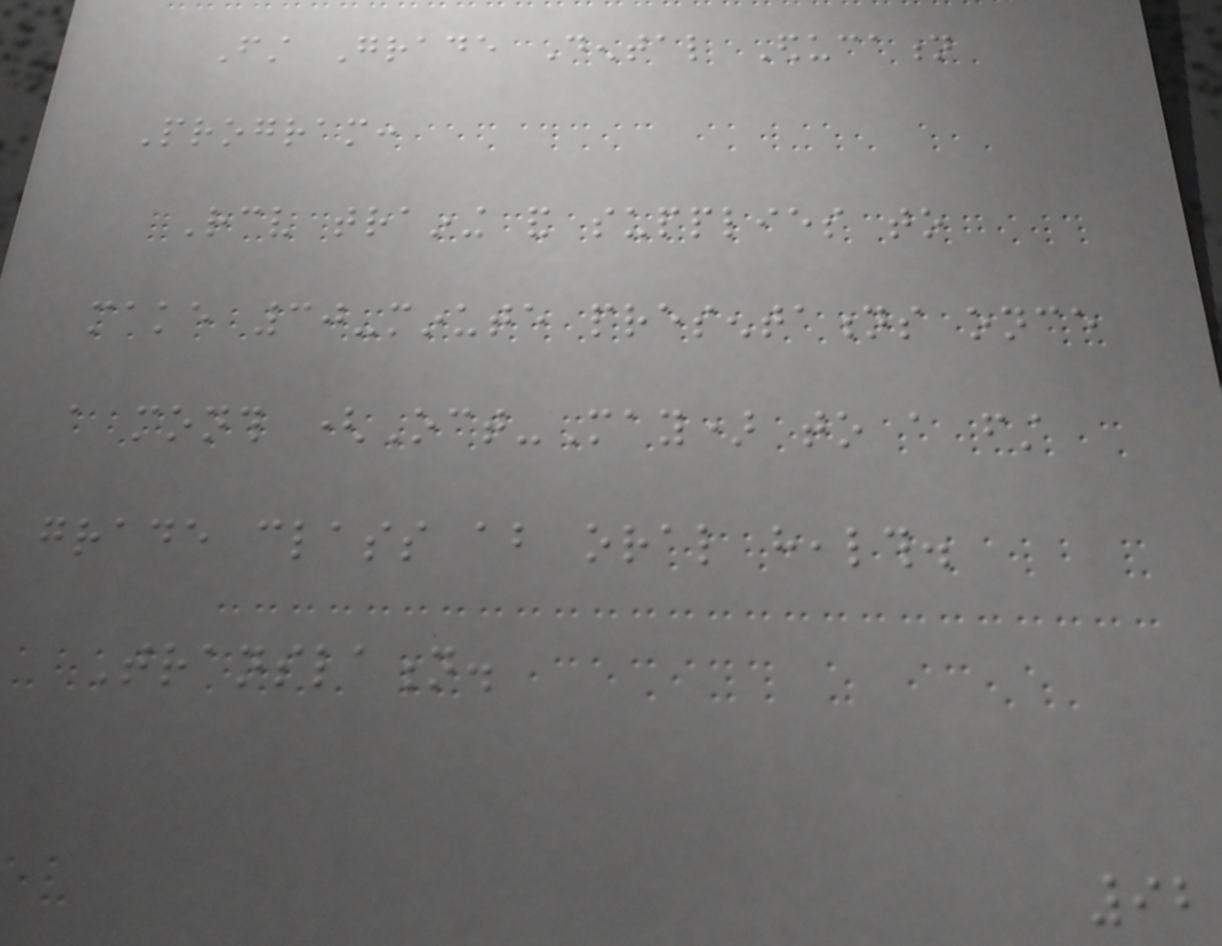First Grade Dental Education
Program:
Receive training and supplies to
make 30-minute presentations once
a month (Oct-May) to a first
grade class about oral health.
Translation.
92
